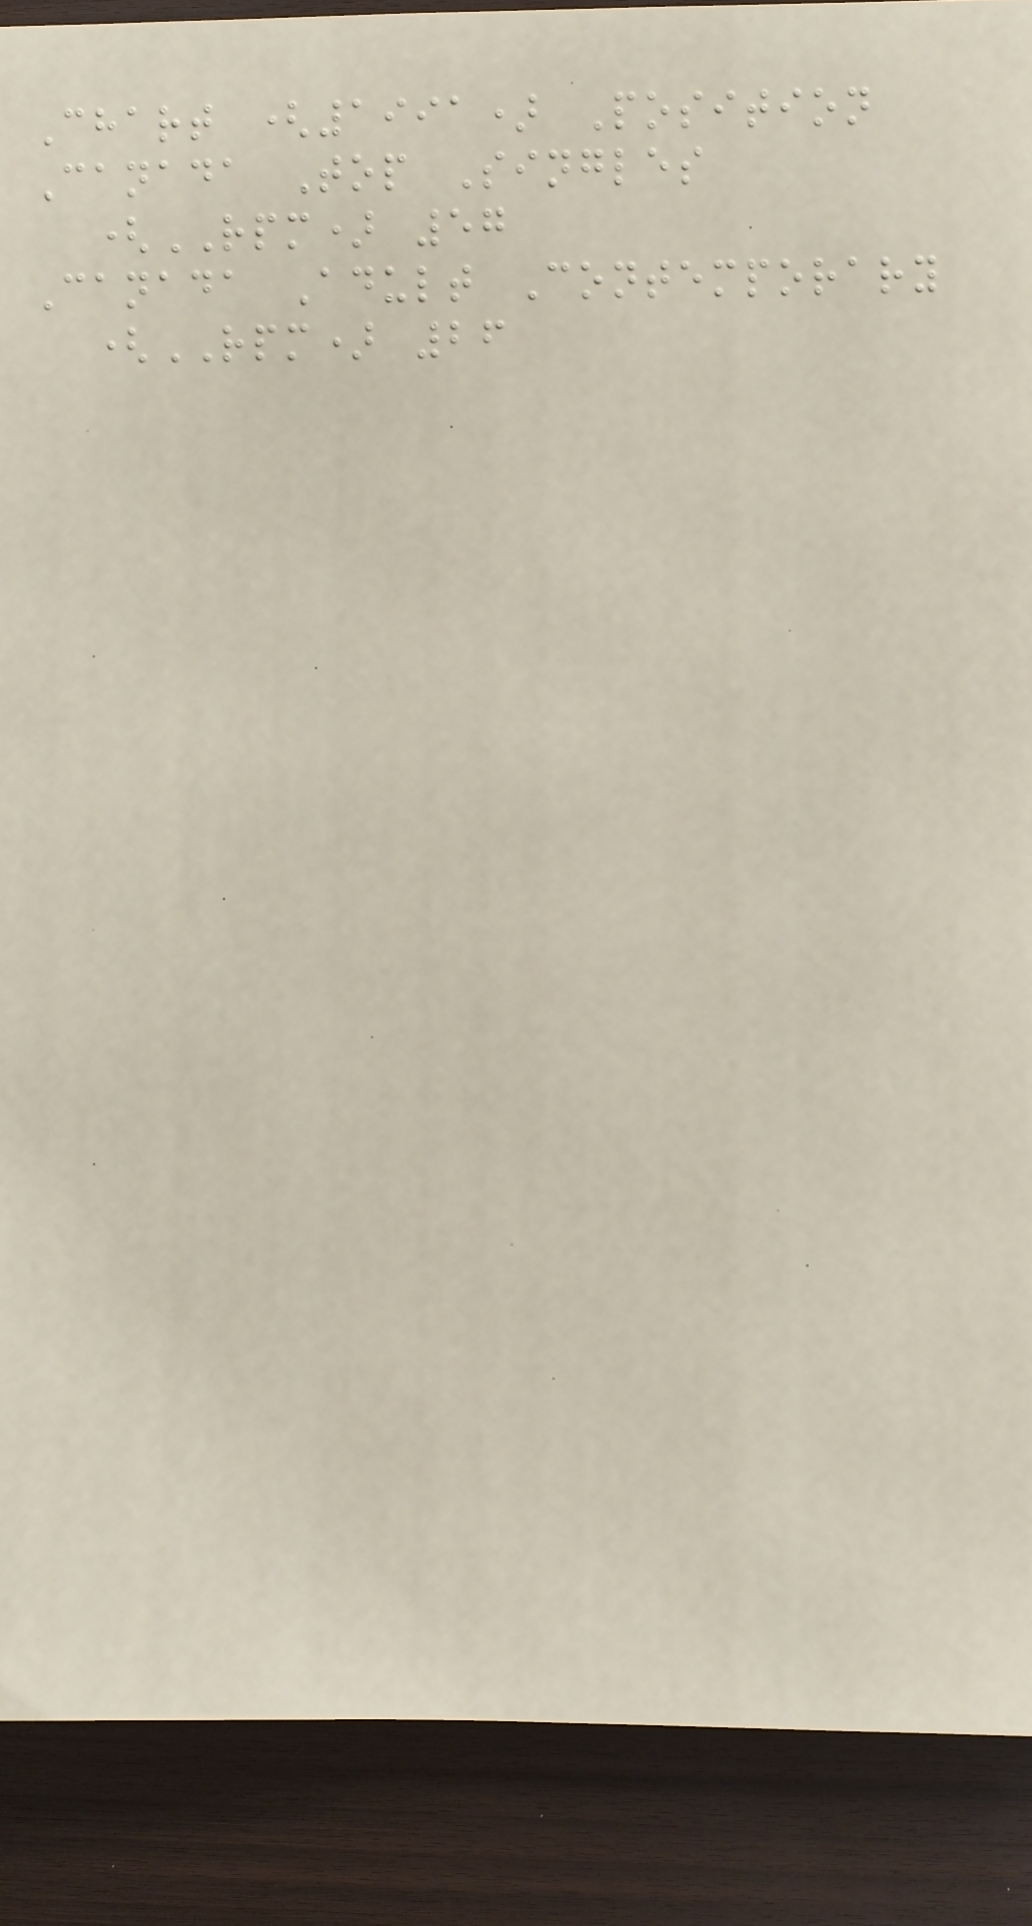Chart (1991) Position
Canada Top Singles
(RPM) 57
Canada Adult Contemporary
(RPM) 26
